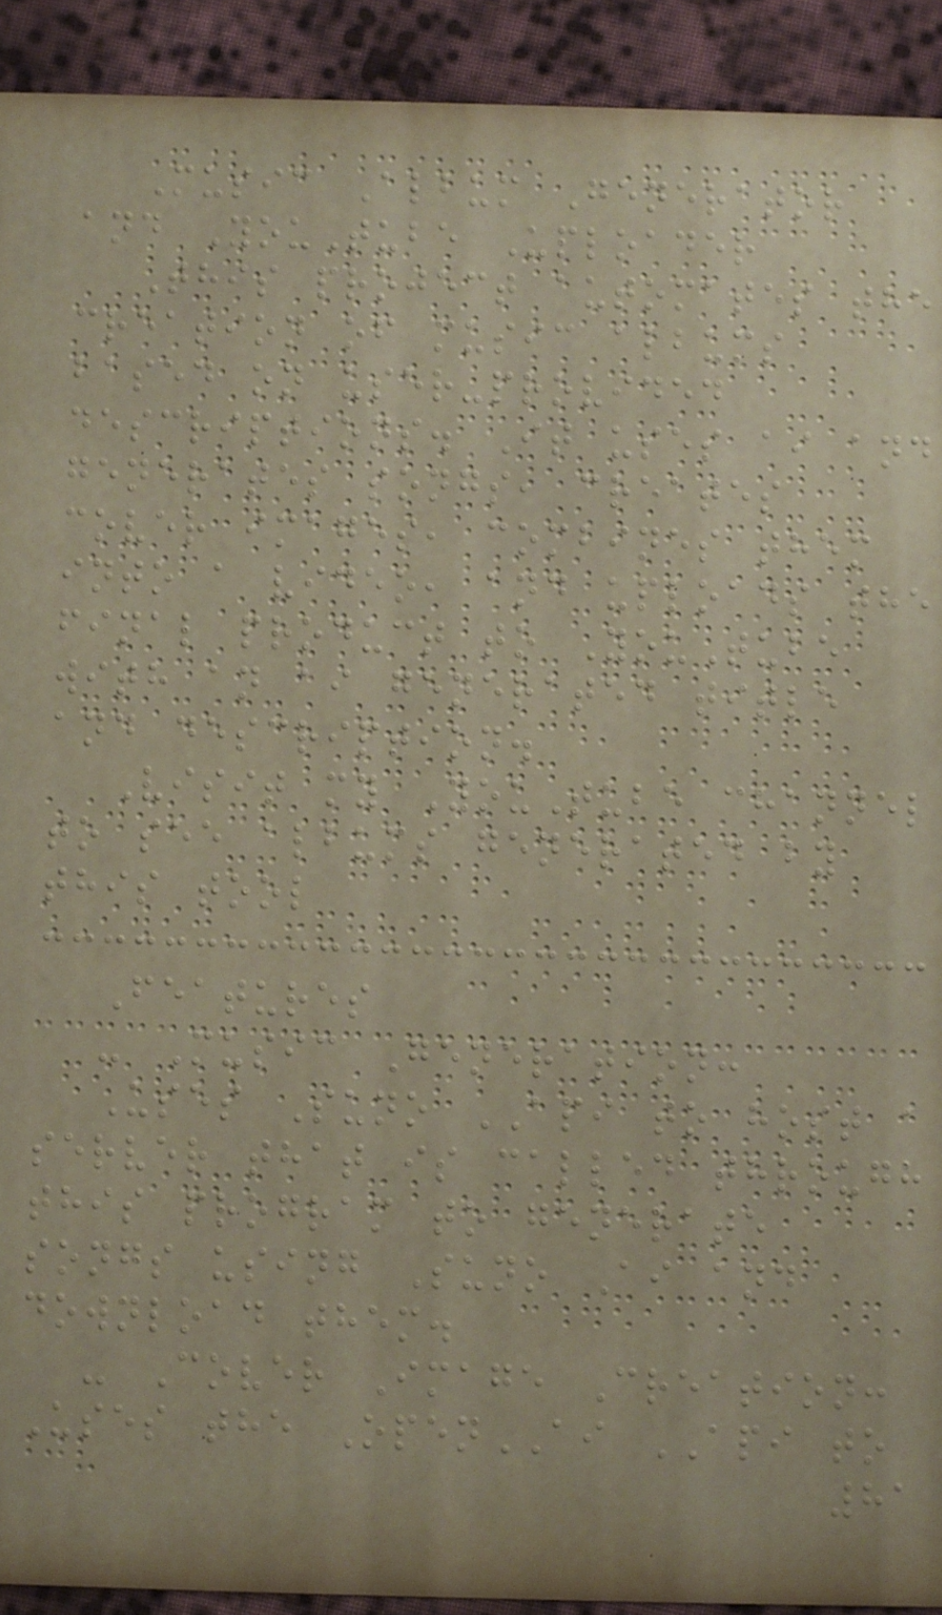Music Album Generator
and YouTube Uploader
This project automates the
creation of music albums
based on user-provided
descriptions. It uses ai and
generates songs, creates
cover images, combines them
into a video, and uploads the
final product to YouTube
with an ai generated title
and description.
Visit my YouTube channel
to see albums generated by
this tool
Features
- Music Generation:
Uses Suno API to host a
server that is called through
this program to generate
songs using Suno Ai and
download them.
- Cover Image Creation:
Uses the OpenAI API to
81
